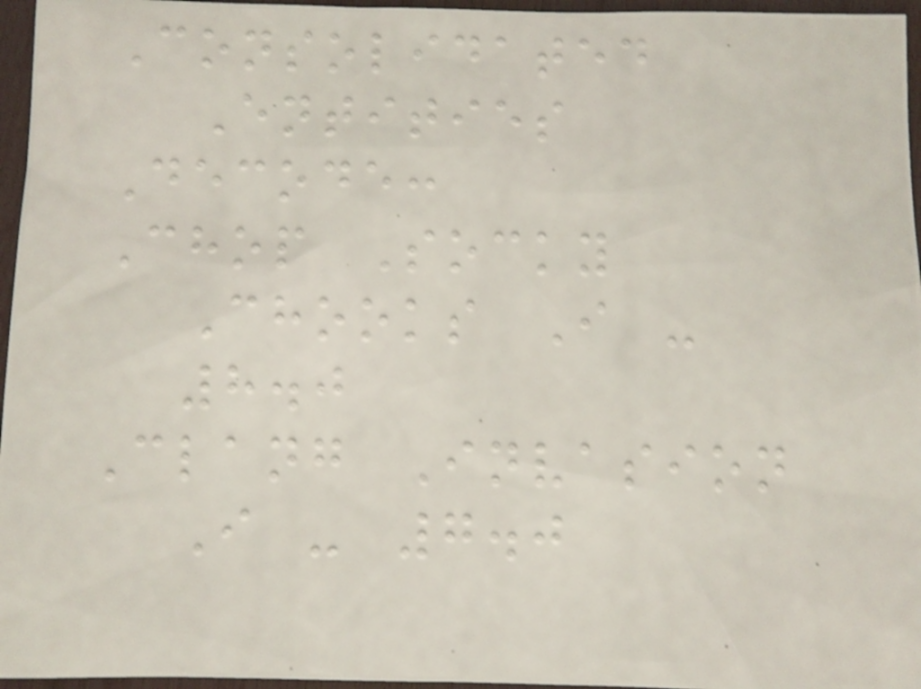Consolidated
Entities
Decode:
Chop Socky
Chooks I -
8.0
Clang Invasion
I - 7.0
